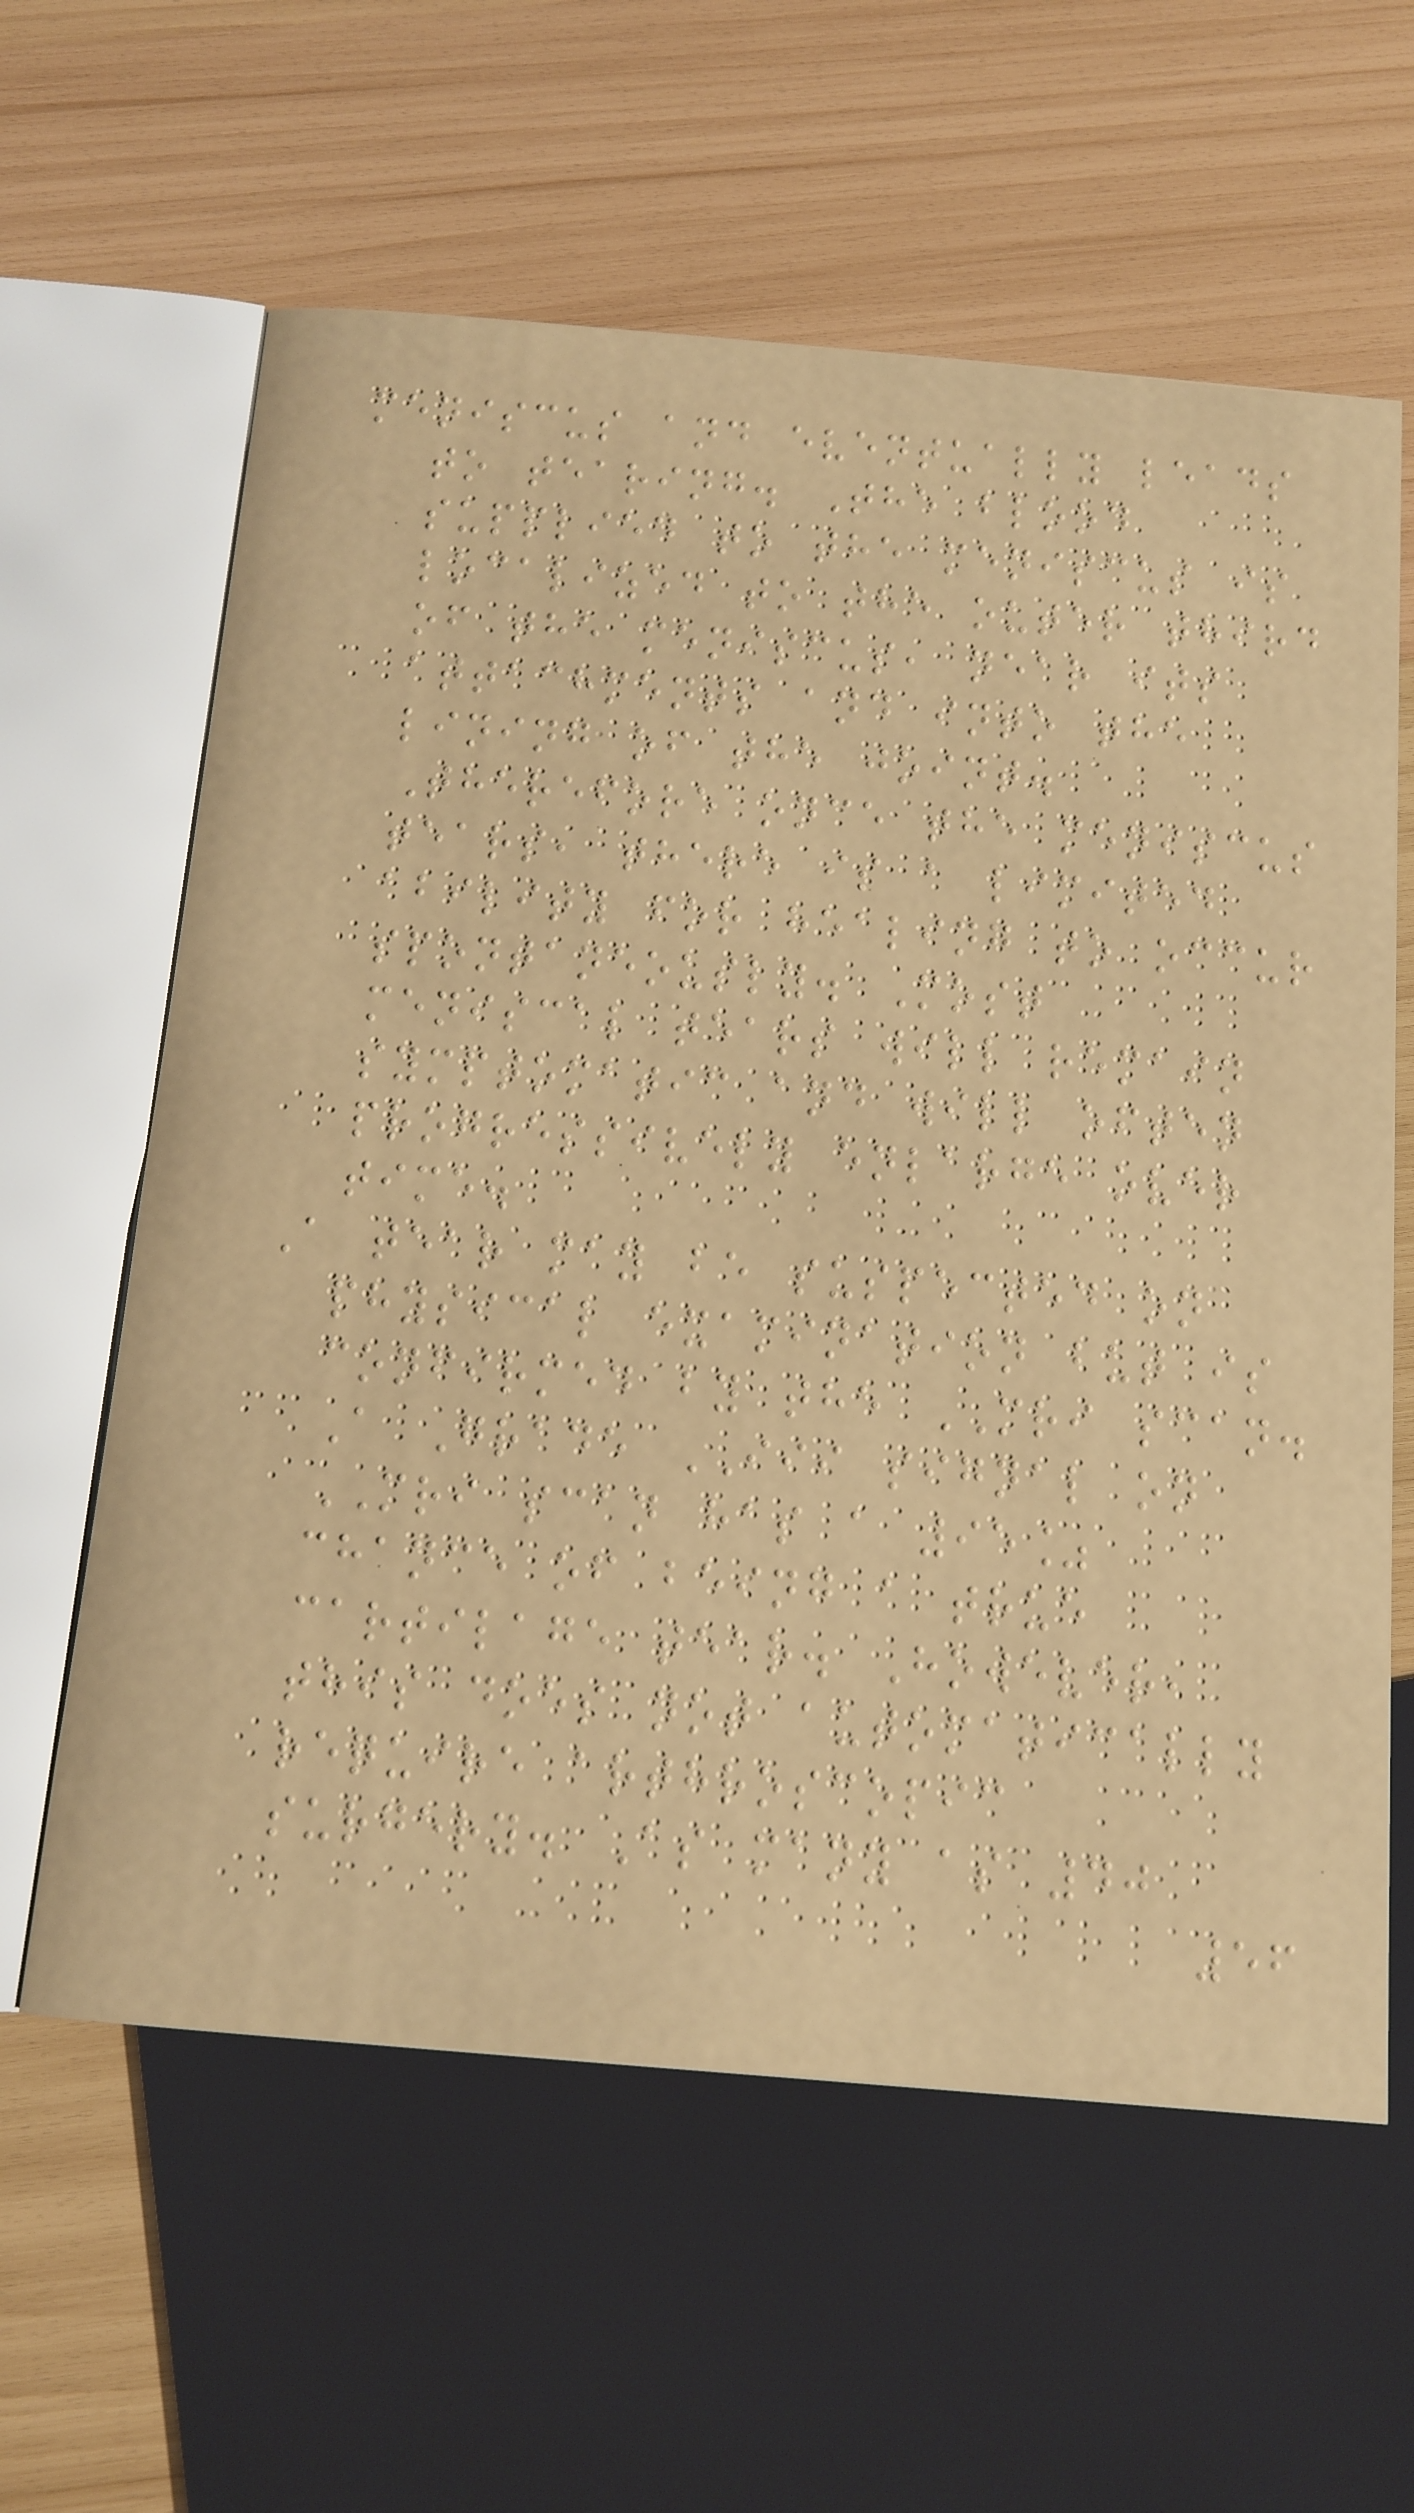meniscus and eventually leads
to tearing. The blood
supplied to the meniscus is
localized to the outer third
of the meniscus, near its
attachments and into the
lining of the joint.
Therefore once the meniscus
tears, there is a limited
ability for healing to occur
spontaneously. Most
meniscal tears will remain
symptomatic and will often
progressively enlarge over
time.
A tear may be suspected on
physical examination but is
confirmed by the MRI scan.
A Grade III signal on
MRI scan has a 95%
chance of being a true
cartilage tear. However,
this does not automatically
require arthroscopic
surgery. As many as 40
56
